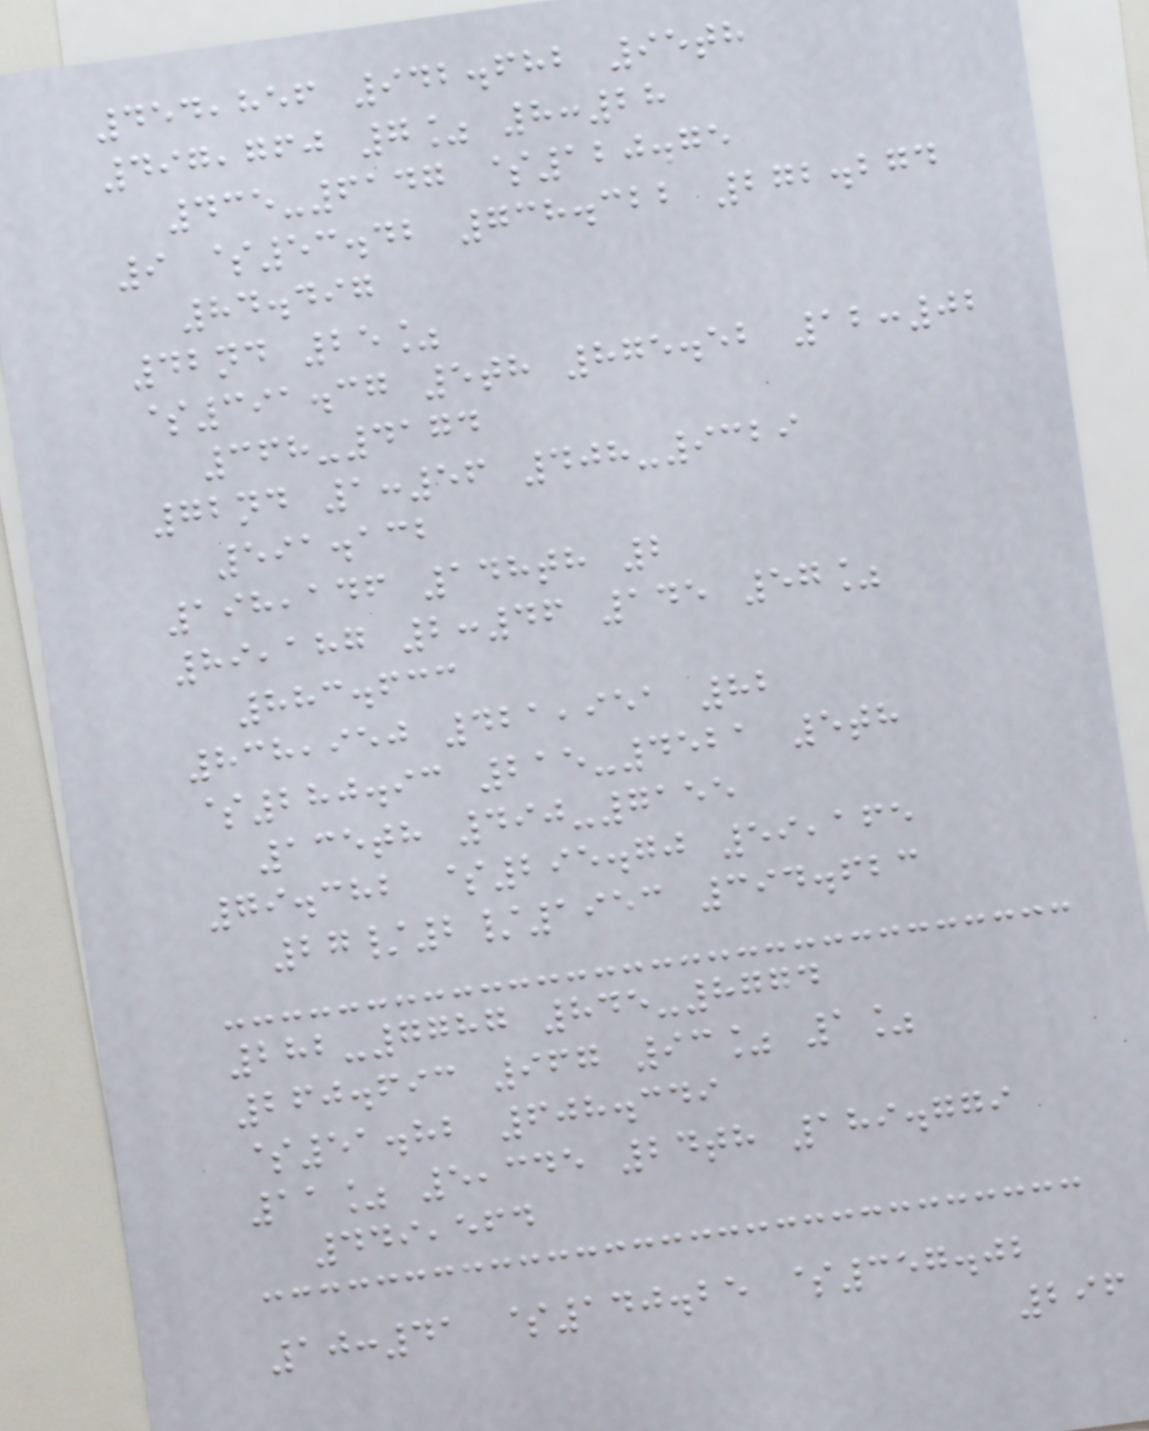454,856 942.682 95th
497,760 7% 8:28
435-6147 $120.75
9 $53.42 738.322 272.274
84.497
42nd 25%
$391.37 5th 875.52 12:02
368-4174
72nd 1:56 408-9329
591.132
198,146 148th 2
89,187 2:46 145 57%
883.633
838,950 421,951 82
$280.93 215-4521 5th
135th 490-7155
79.382 $295.70 59,165
27/2/1953 394.623
282-7787 845-8774
260.693 967 93% 1%
$51.82 608.349
11% 5,345 24th 189.779
449,564
10:41 $140.25 $357.02
296
